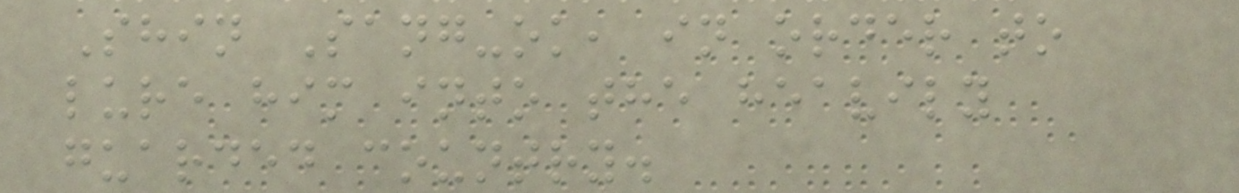Shin Sang-ok, in order to
lure him into the heavily
guarded country.
